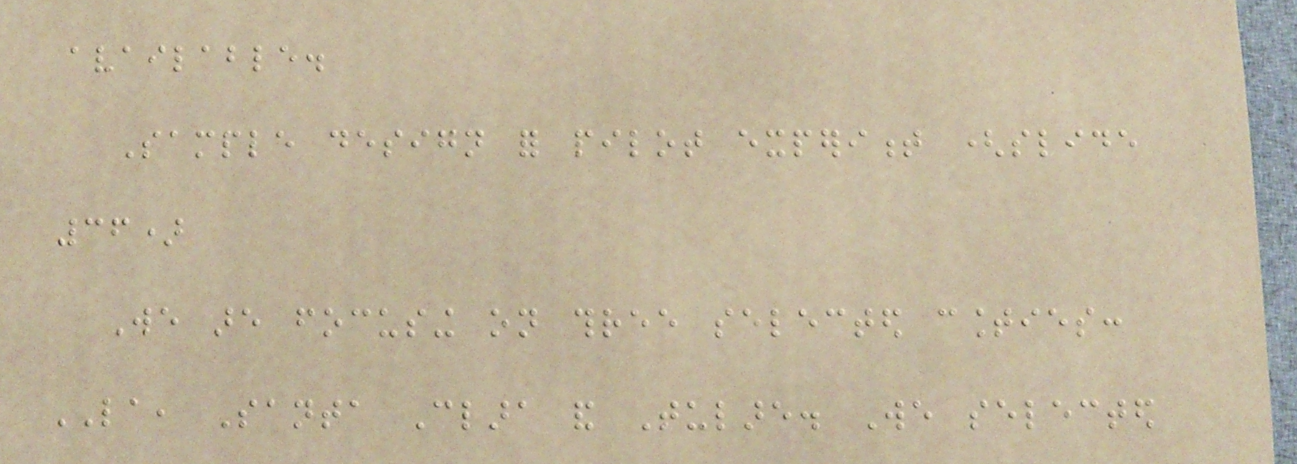available.
Sample design for pilot experiment (slide
36)
We are focusing on three selected counties:
LA, Santa Clara and Tulare. We selected
